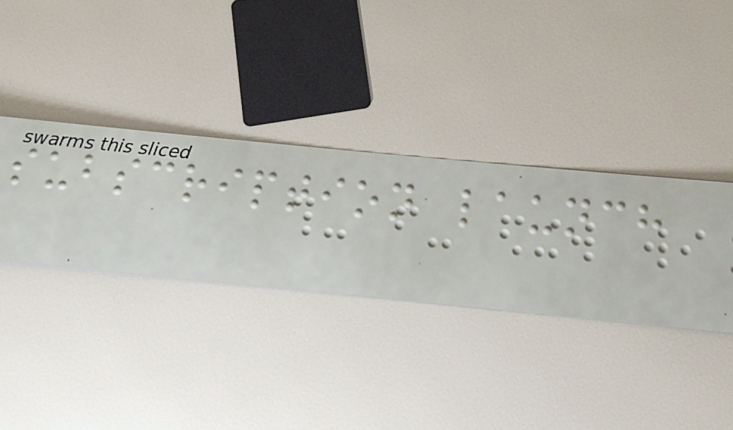subscription launch
